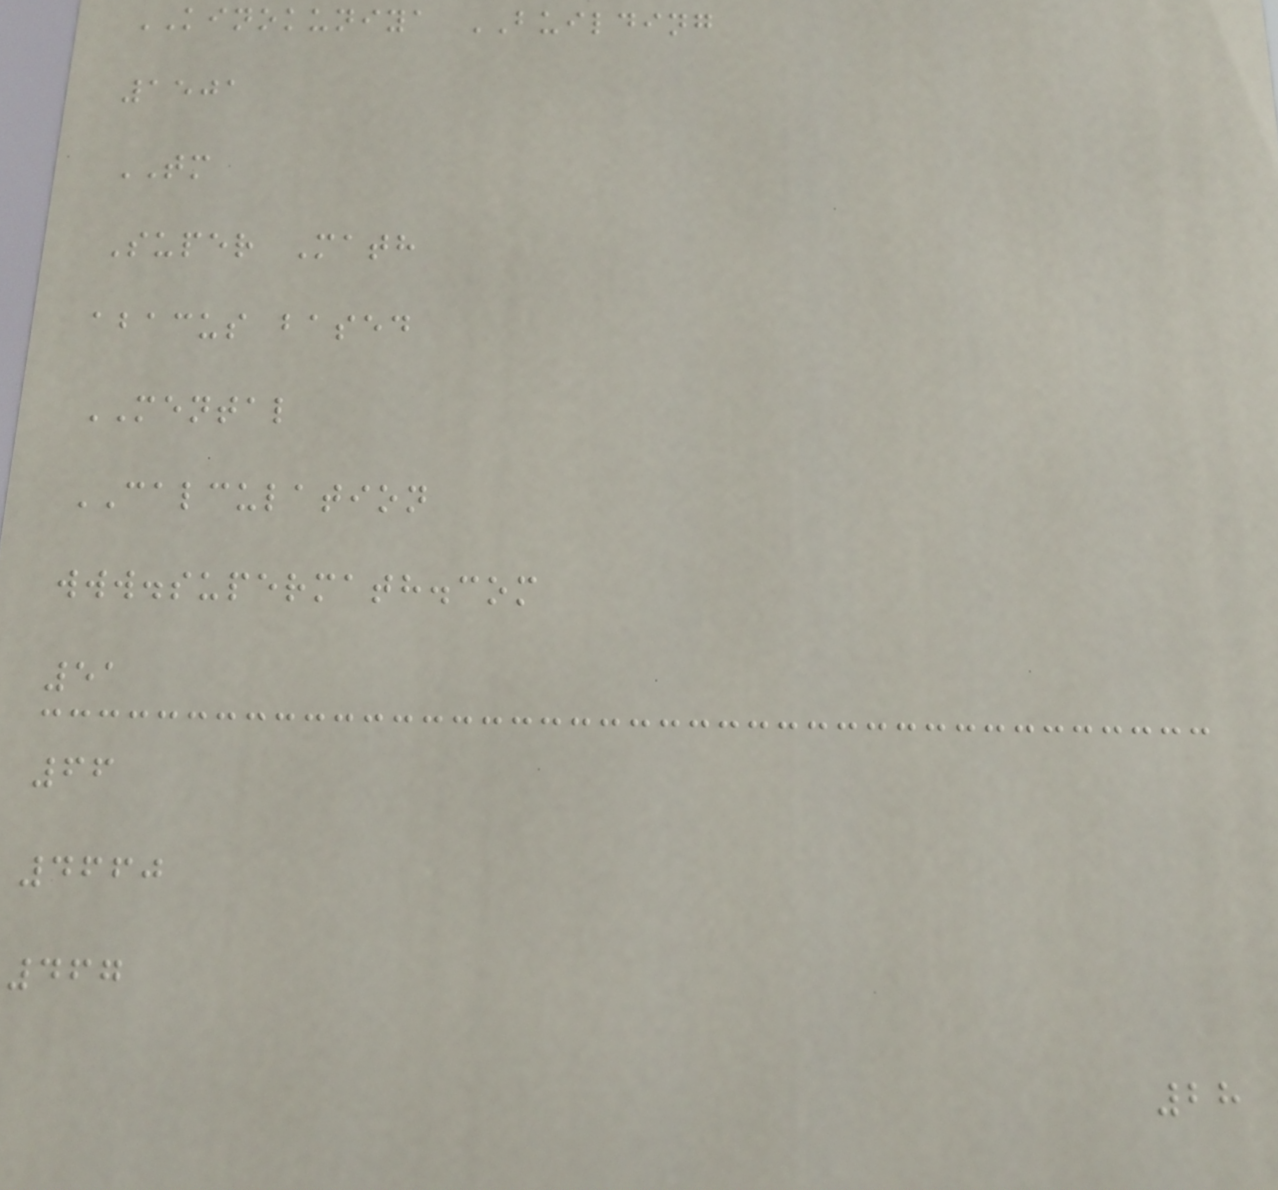KINOKUNIYA BUILDING
1501
TM
Super Math
abacus based
MENTAL
CALCULATION
www.supermath.com
51
66
4660
467
28
